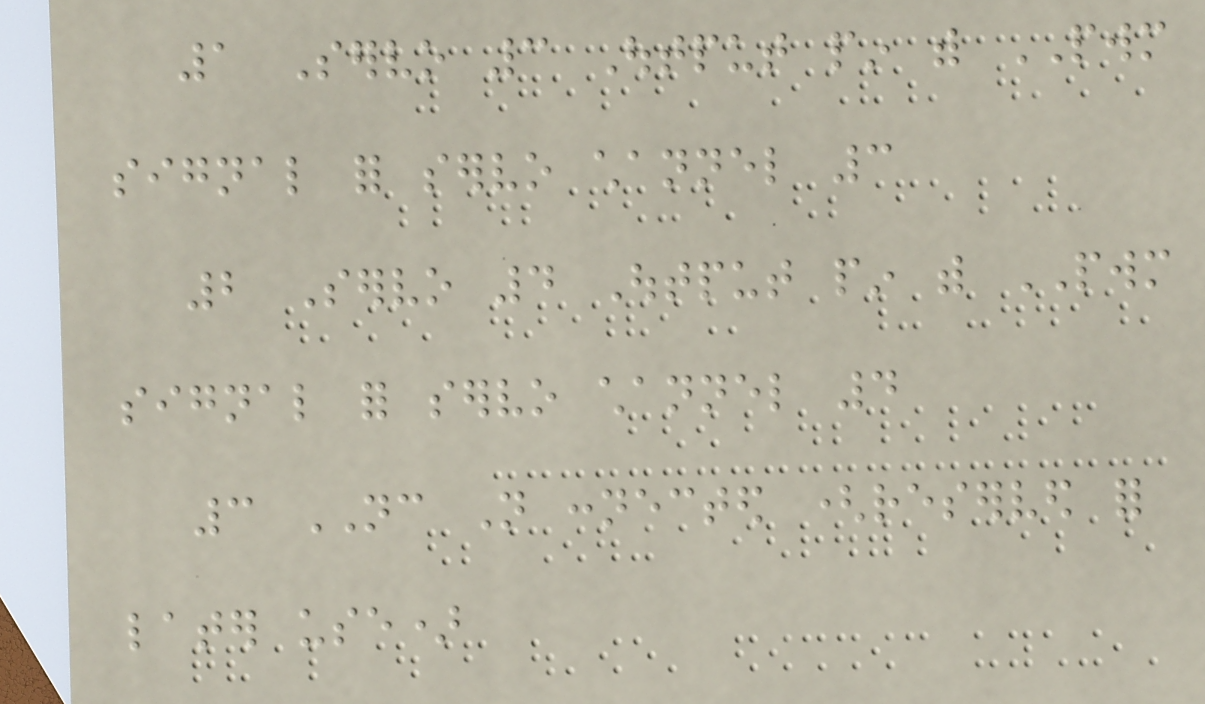1 Servo 3 Output pin with PWM
signal for servo channel 3
2 Servo 4 Output pin with PWM
signal for servo channel 4
3 NC Not connected (reserved for
later use)
